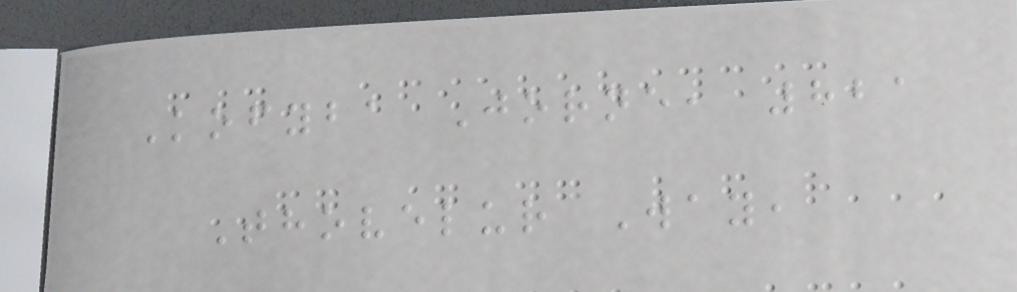Kofyba Jorne, 821
Thovelur Way,
